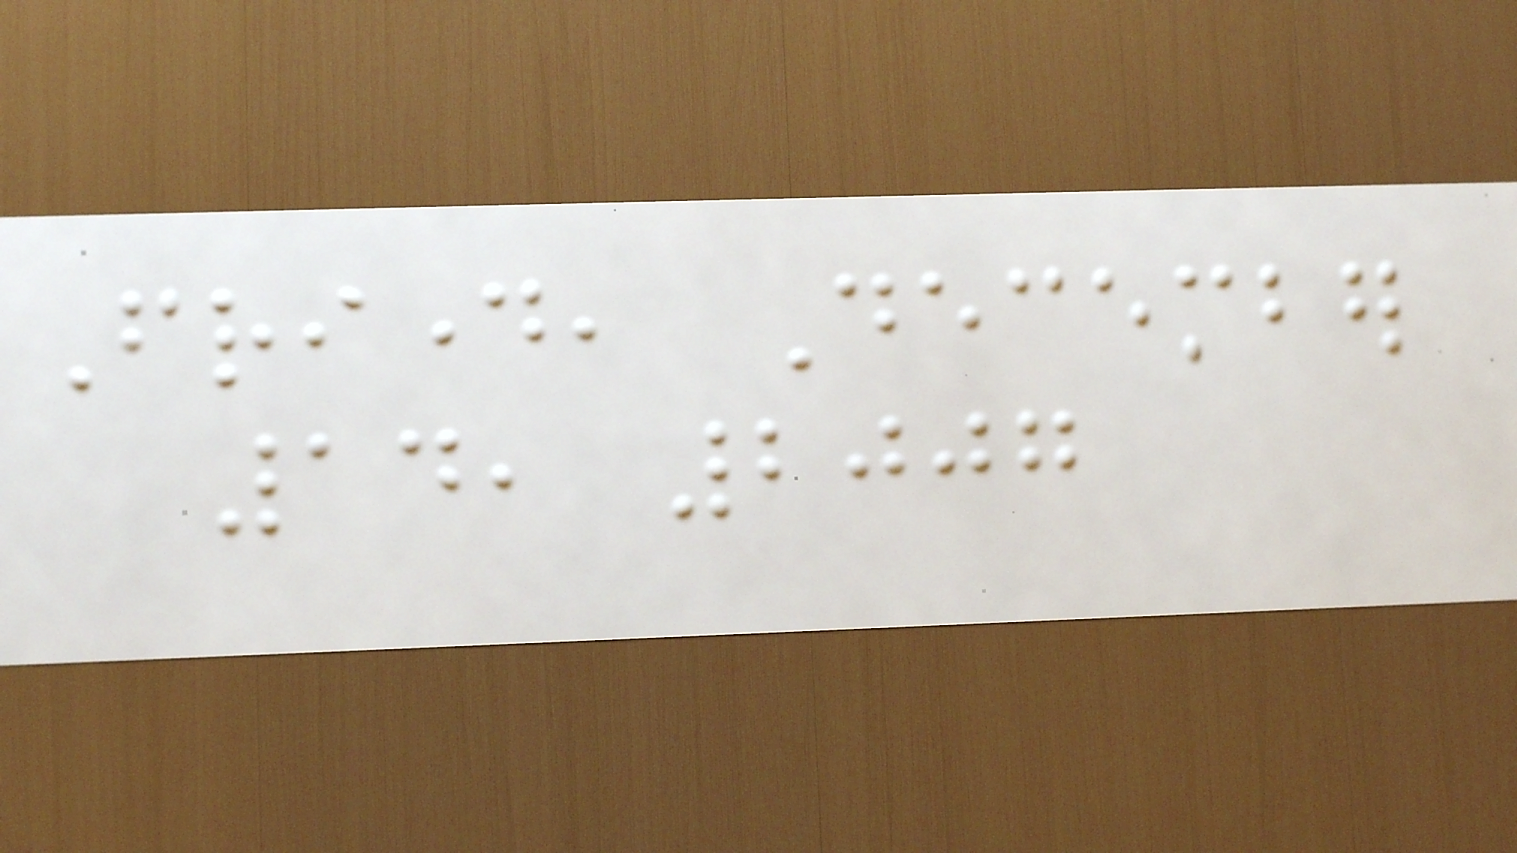Friday, December
14, 2007
